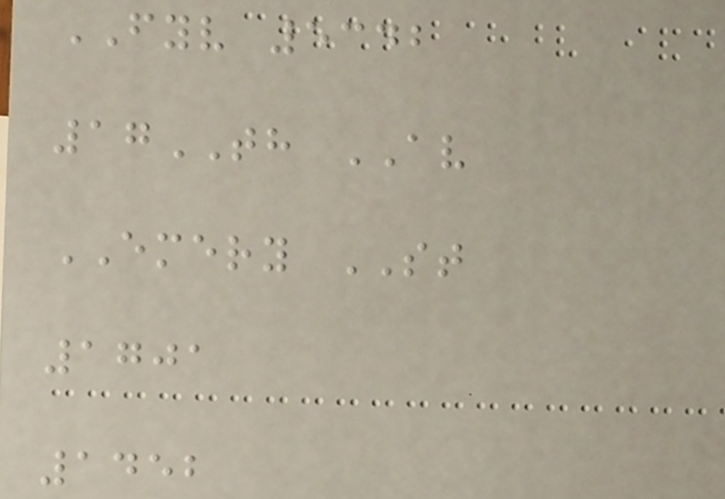FYV 5342
17TH AV
EMERY ST
1701
1452
